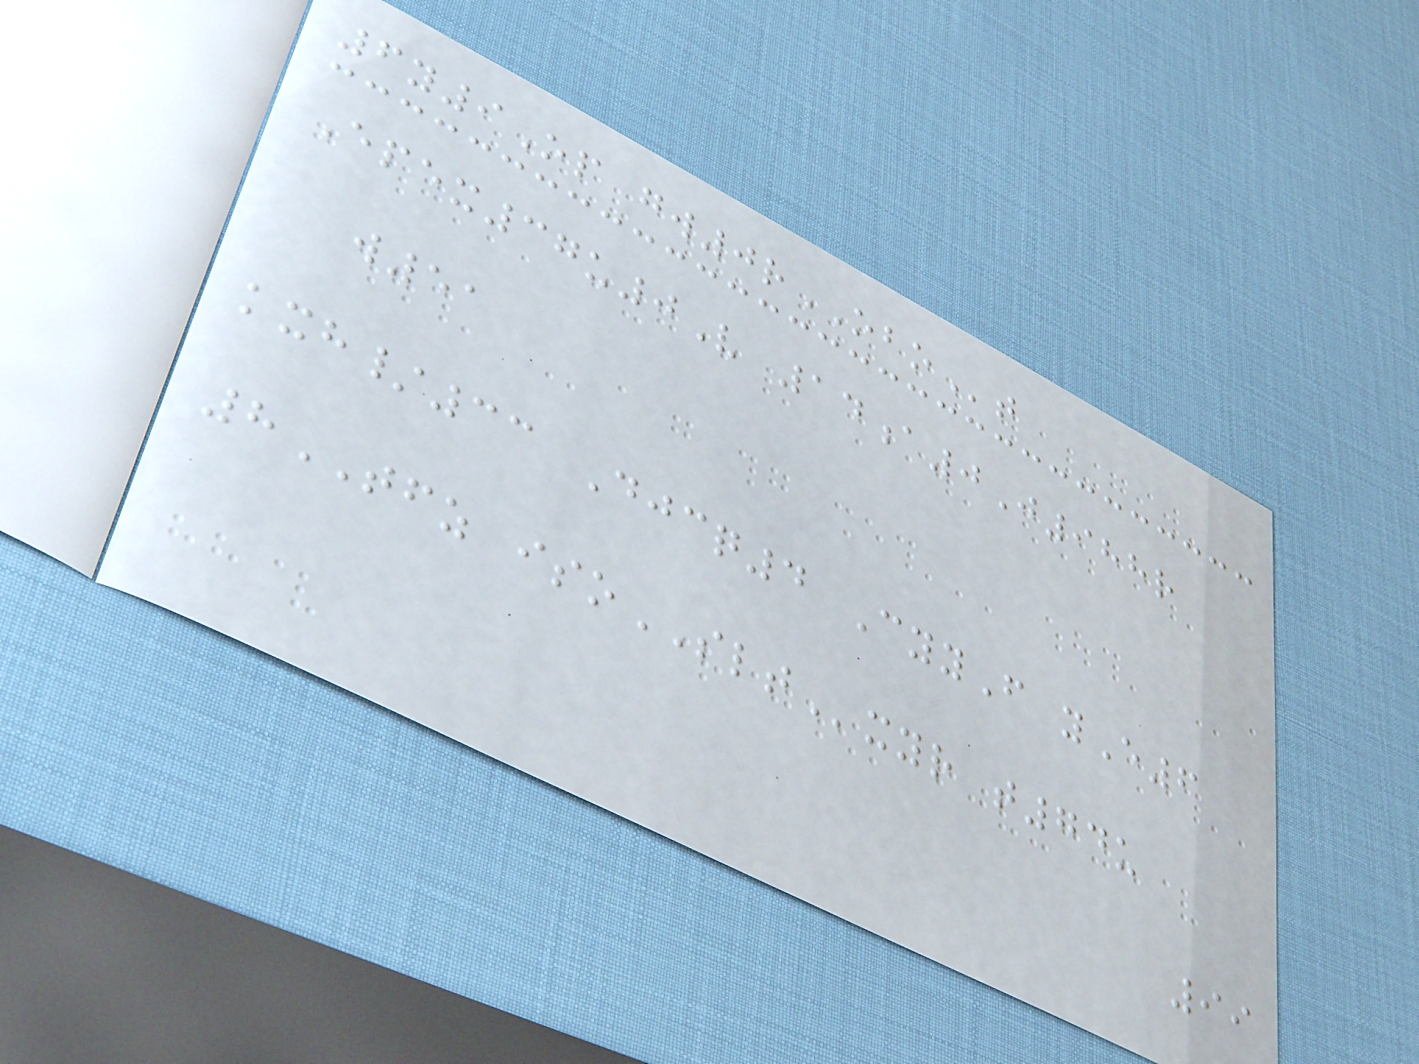6y9Op gw0rOBOt
Epex37u0V 14a0J988r
w51
kxh/33 Djcq4 CyyF yE6
8TFZ isoSLTxyr t74u
99
